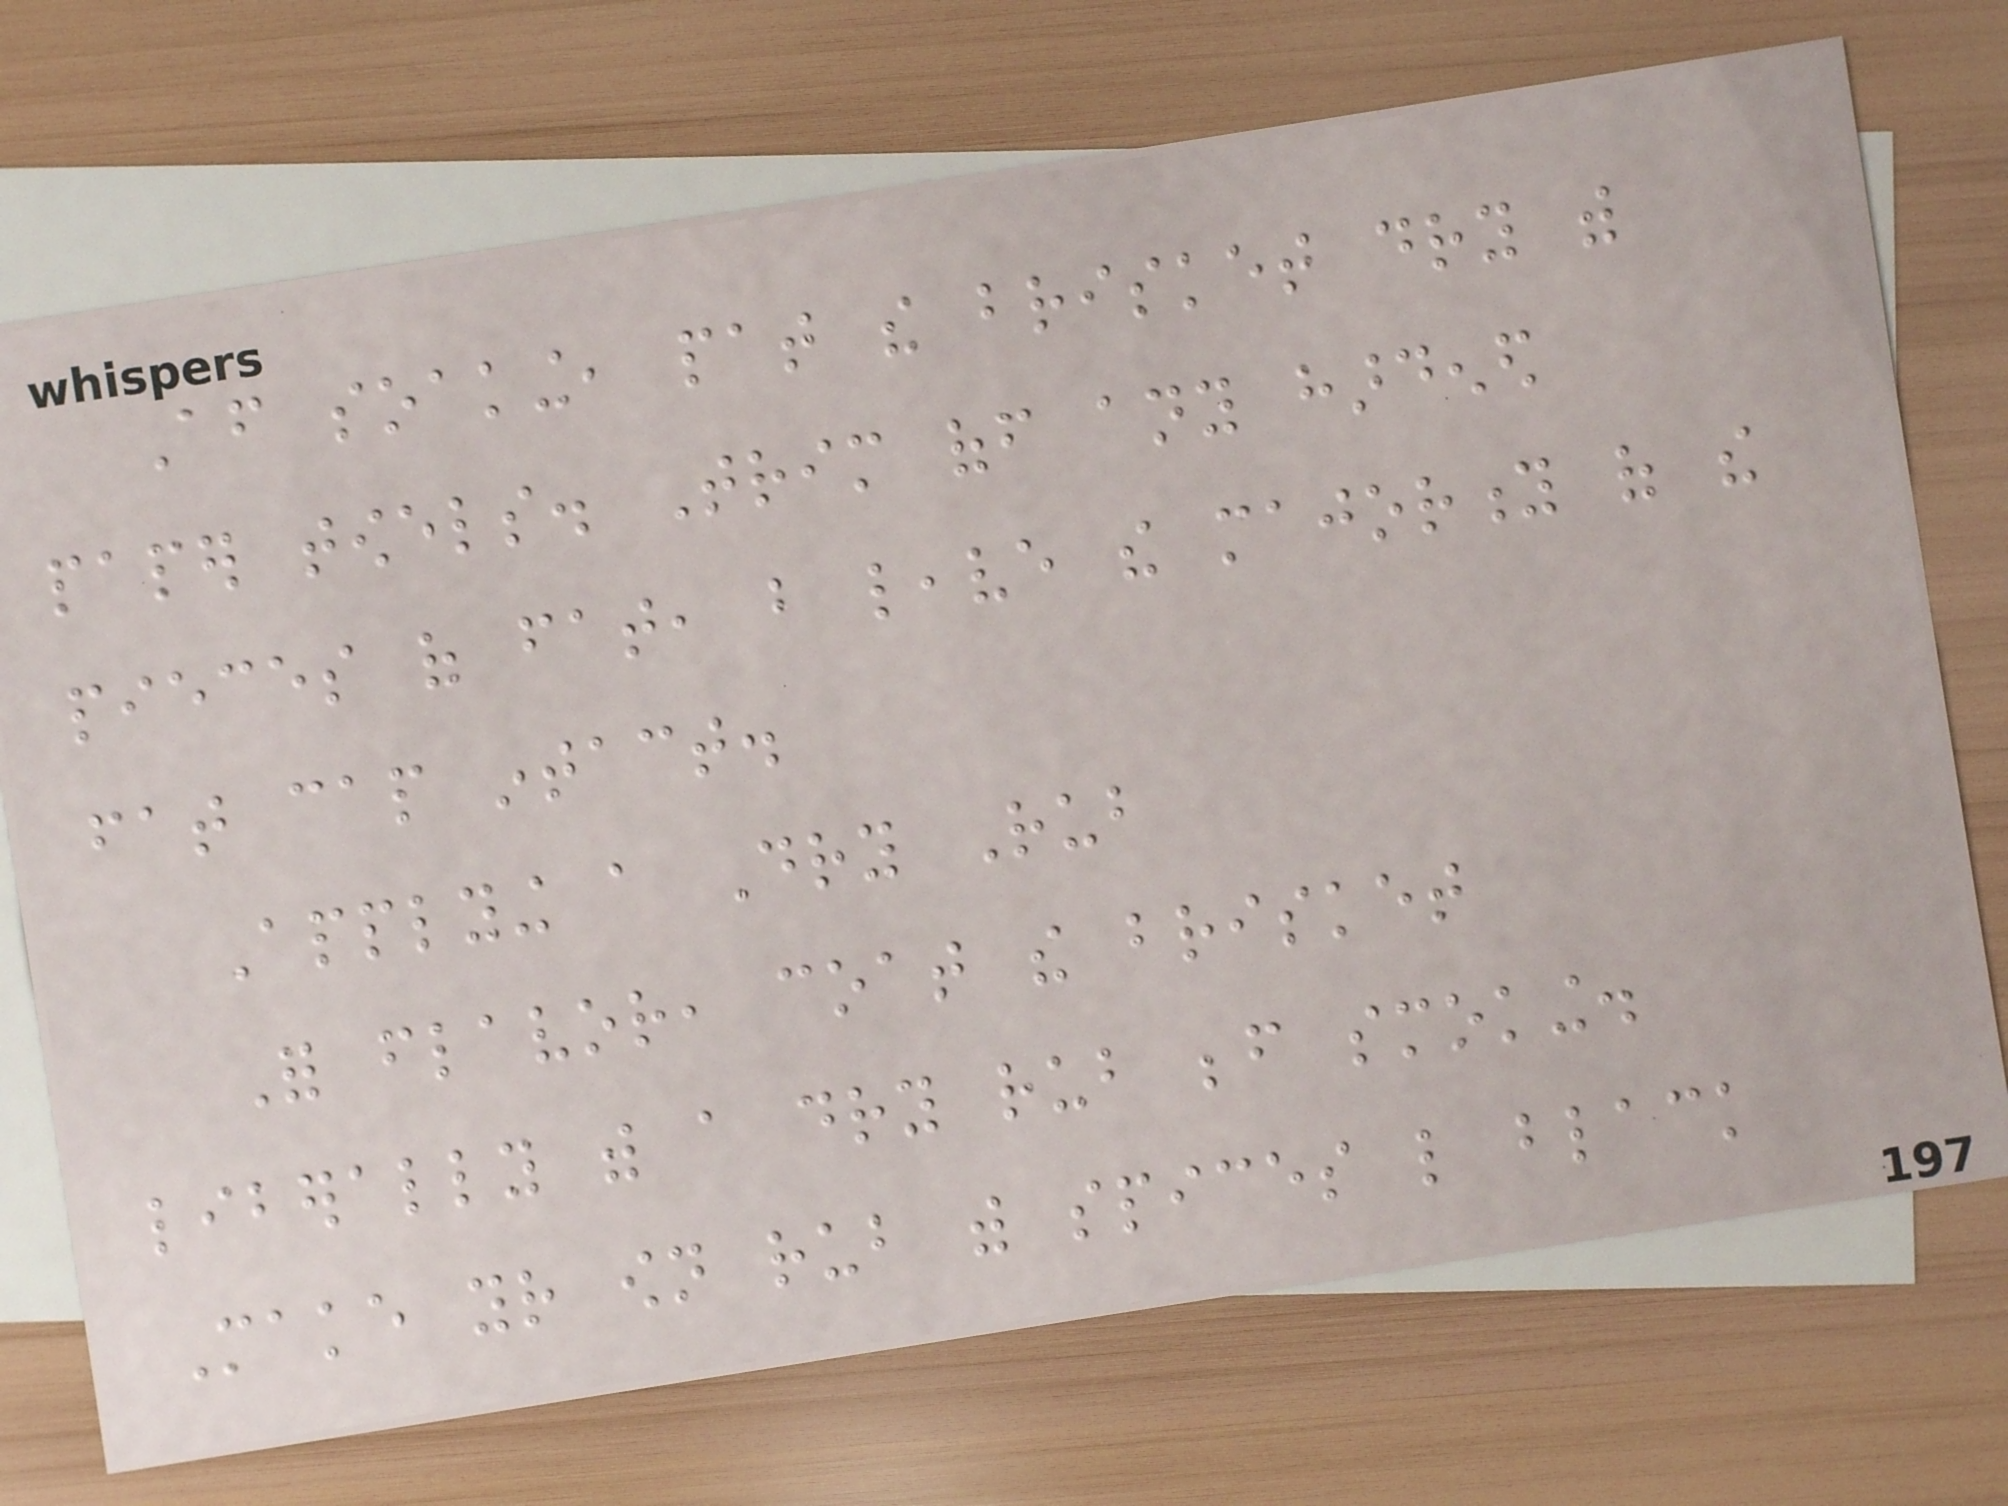After soaking, pat the brisket dry with
paper towels. Trim off any hardened
pieces of fat, but leave the majority of the
fat cap intact.
Applying a Dry Rub
For flavor, coat the brisket
liberally with a dry rub before smoking.
Make your own rub with spices like black
